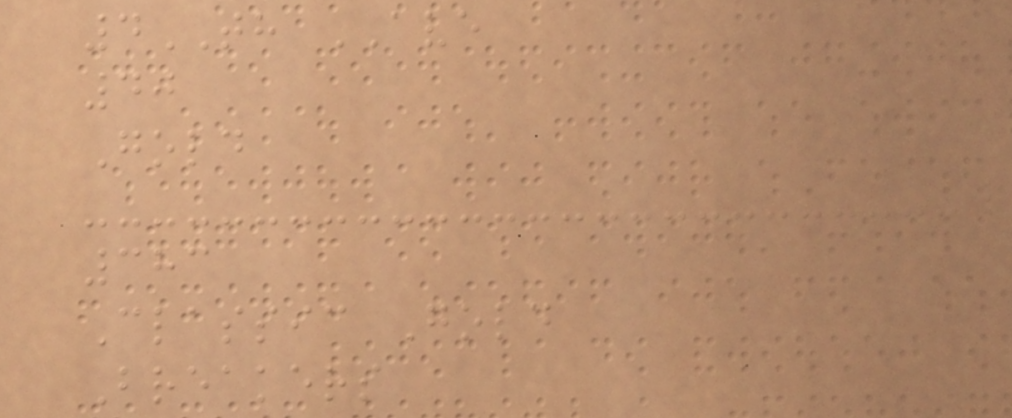4TH AVE
40
Gold
383
Classic Gold
Breakers
